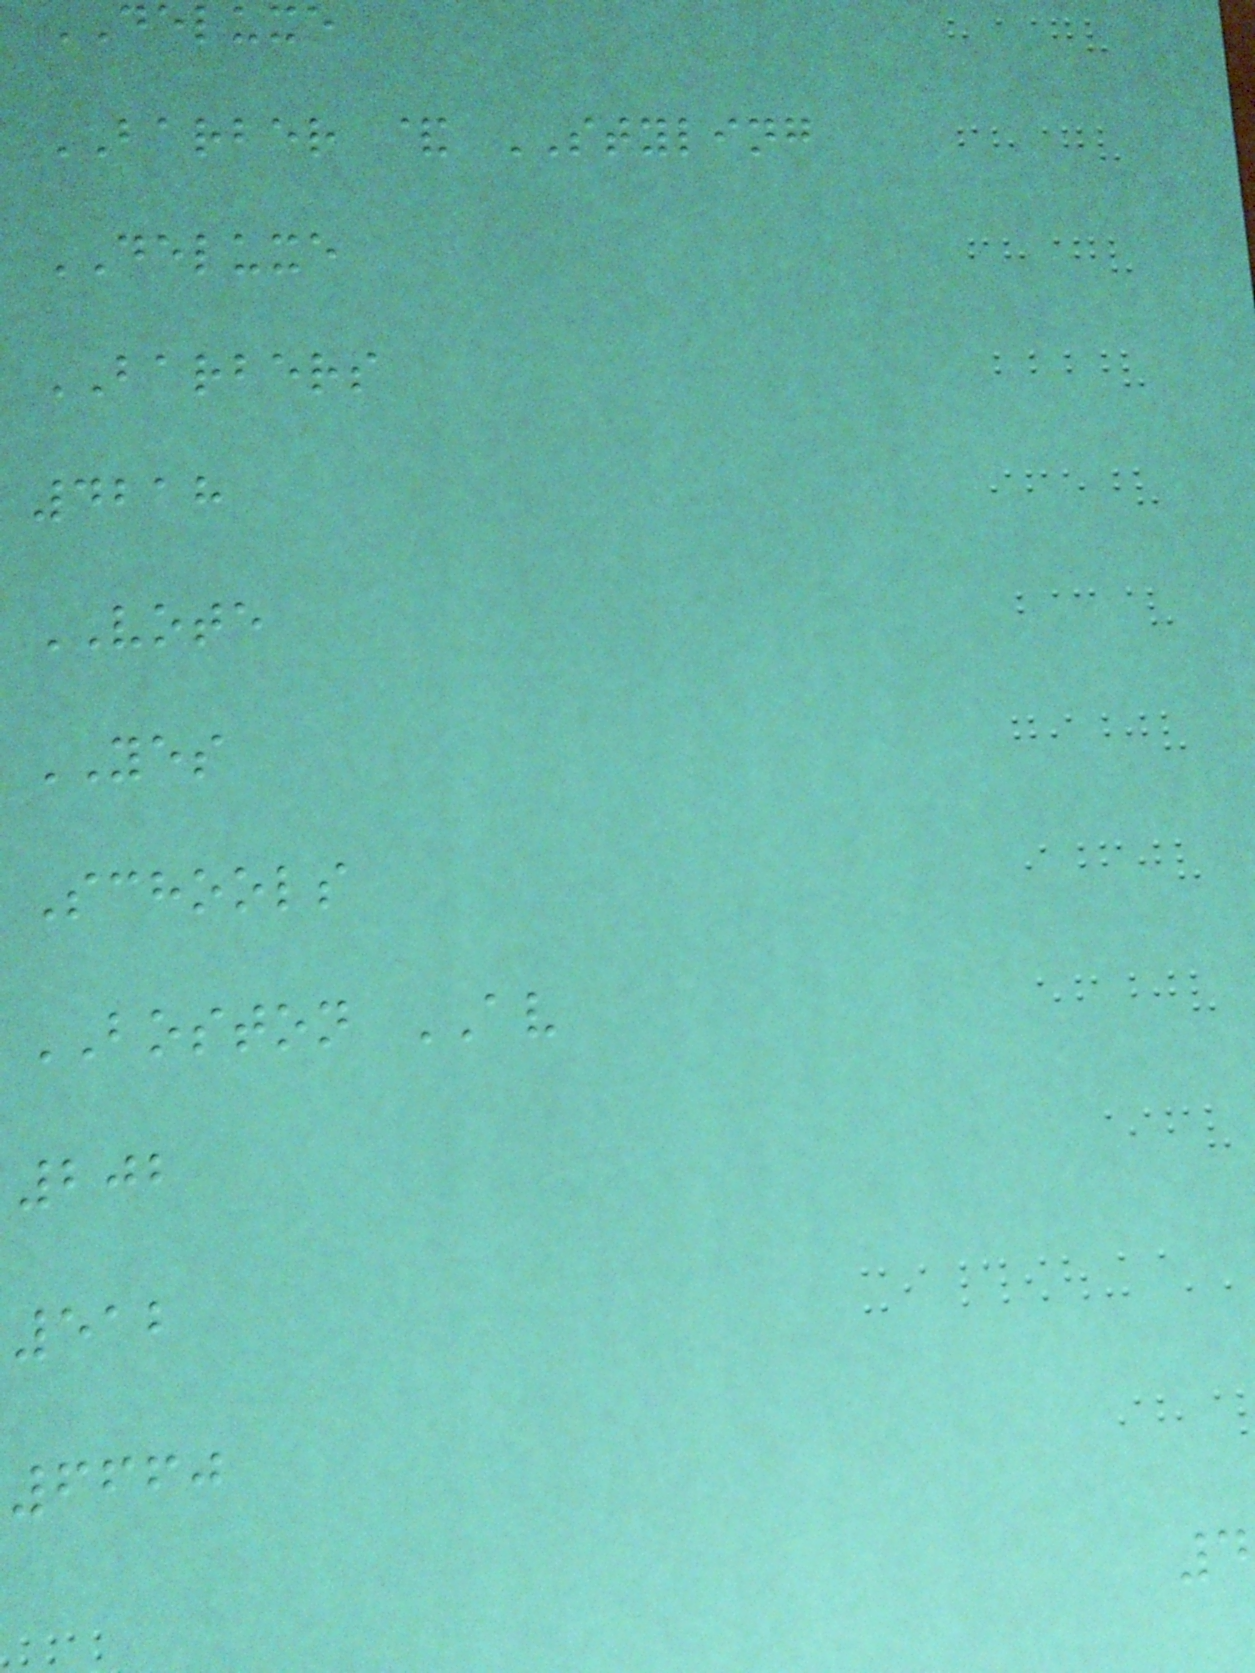DELUXE
BARBER & STYLING
DELUXE
BARBERS
4218
VOTE
YES
Schools
BOSTON AV
202
512
6660
